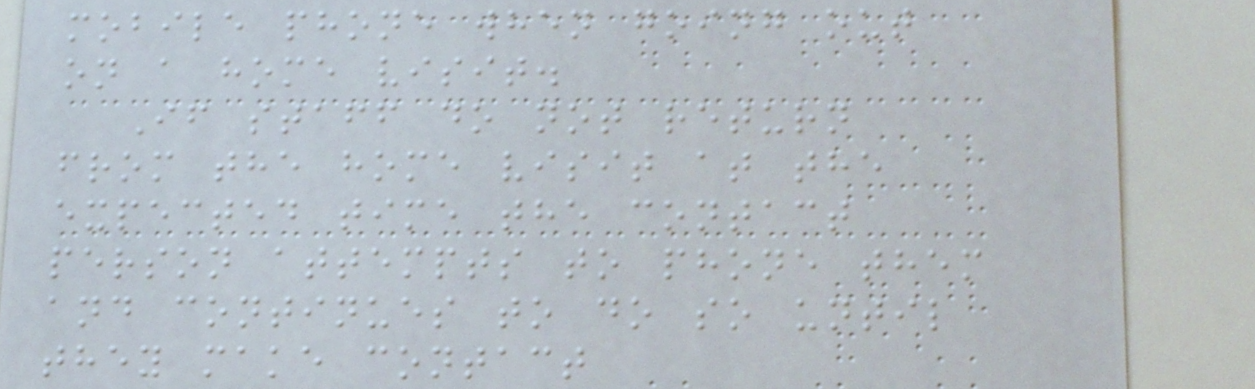mobile phone when going out
on a home visit.
If staff do not return
from the home visit at the
expected time the contact
person attempts to phone them
and continues to do so until
they make contact
